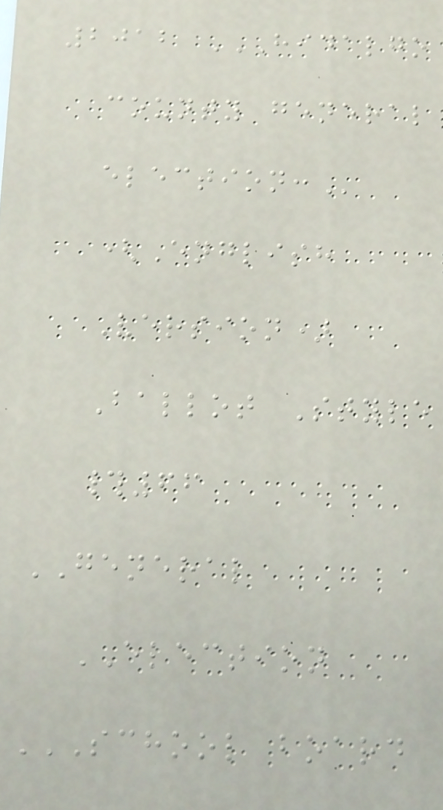2012 HIDALGO
COUNTY GENERAL
ELECTION:
(English
Version)
Ballot Style
#66
GENERAL
ELECTION
SCHOOL BOARD
